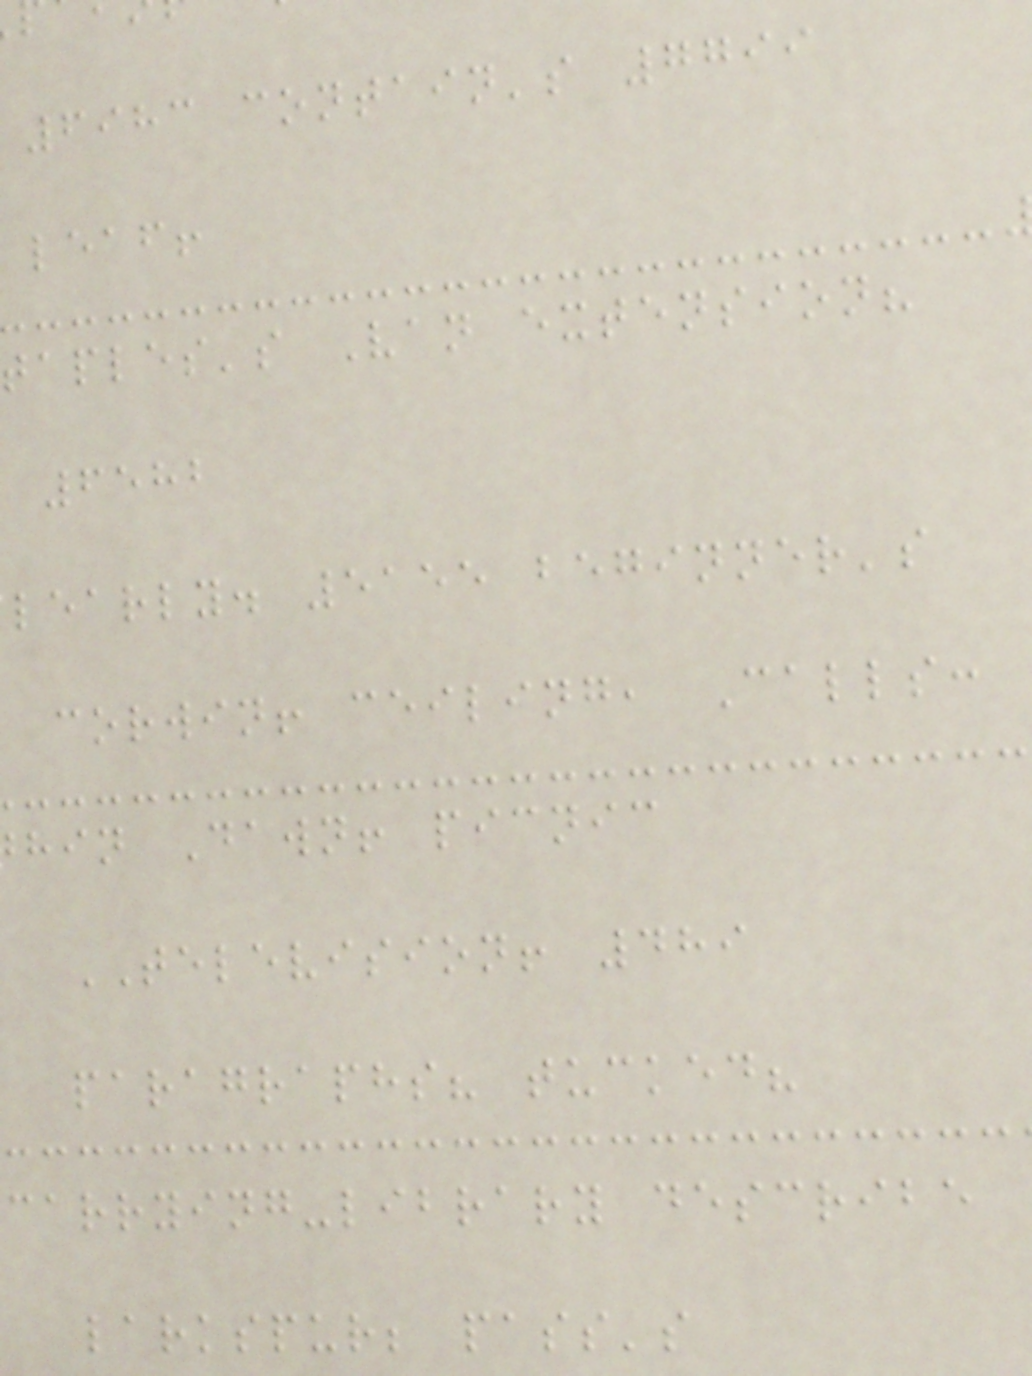6983 contain's 7799
leaf!
taples's Van extension?
6582
learly. 5155 beginner's
corwin! ceiling, Calls:
hin Dawn! picnic
TELEVISION! 489
paragraphs? tucked?
carrying-library describe
larkspur; pass's
